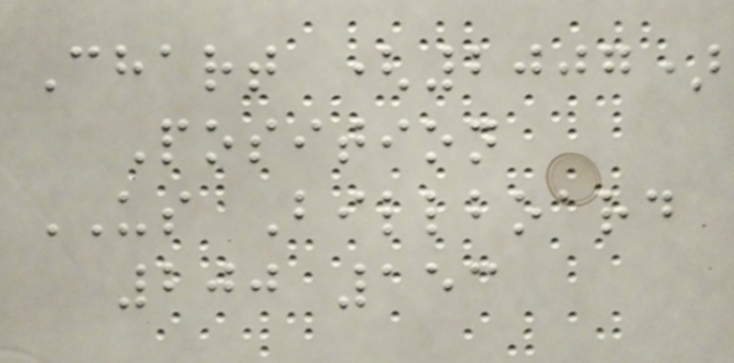Chart (2007)
Position
US Billboard
200 153
